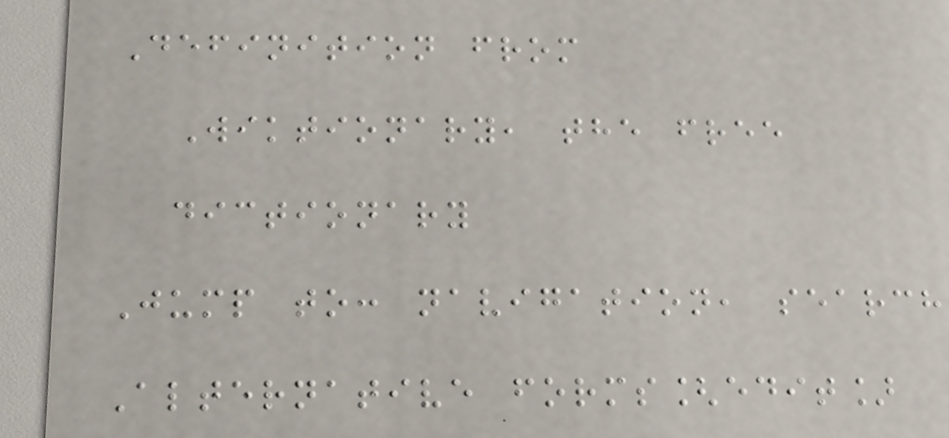Definition from
Wiktionary, the free
dictionary
Jump to: navigation, search
Alternative forms[edit]
